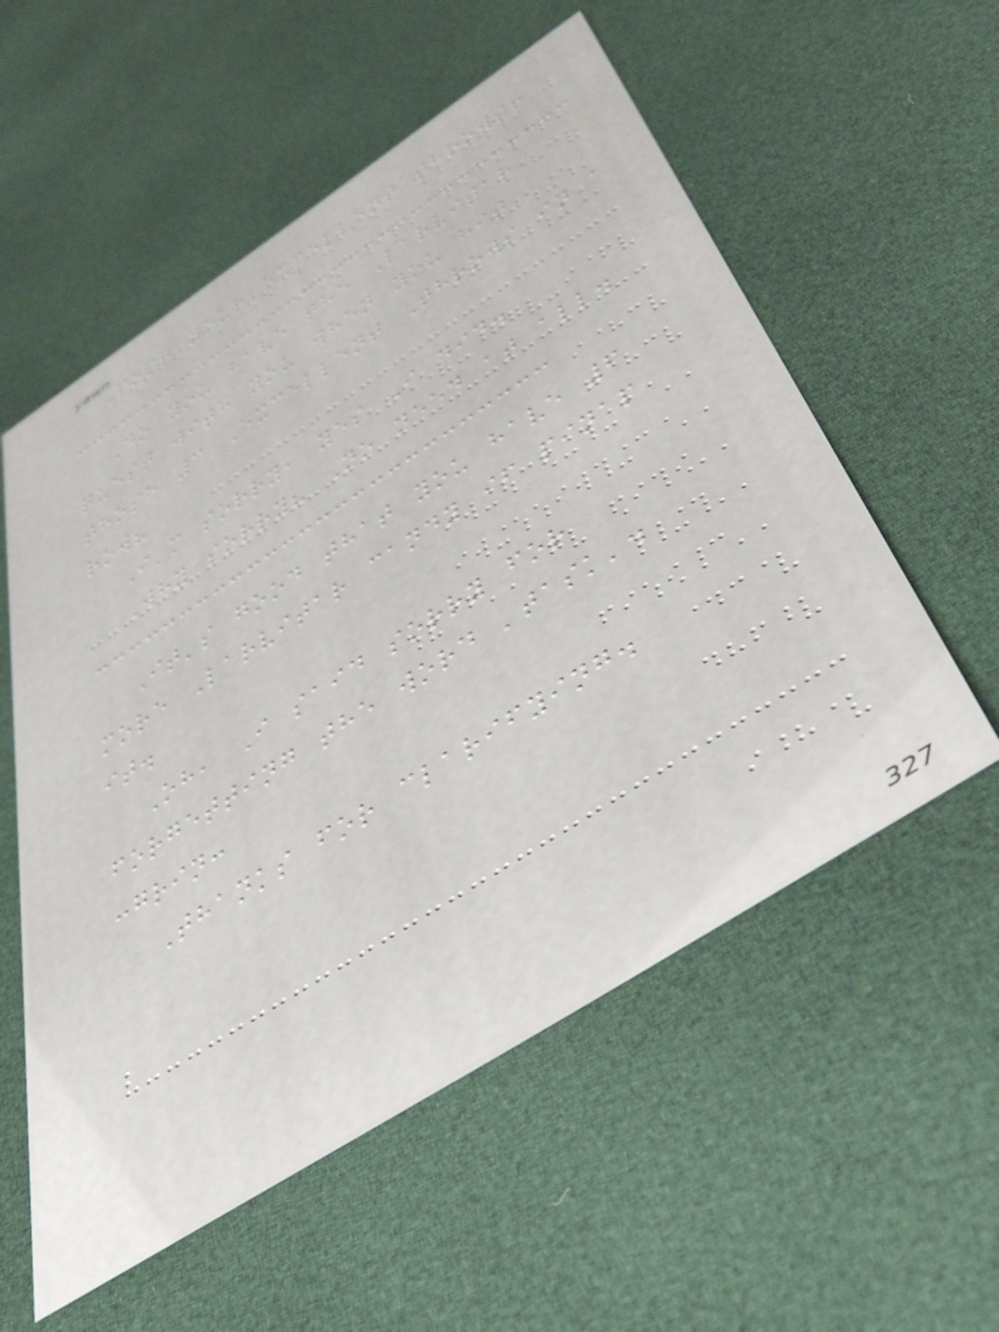Post your excellent throws!
Do you have the Larvitar
quest with you when you hit
those 3 Excellent Throws in a
row?
I'm sorry, yes I did.
Why sorry? No need at all.
It's good that you have 6
more Larvitar candy if pinap
it.
Oh, I said sorry for
forgetting the word 'task'.
:grin:
Thanks for clarifying.
